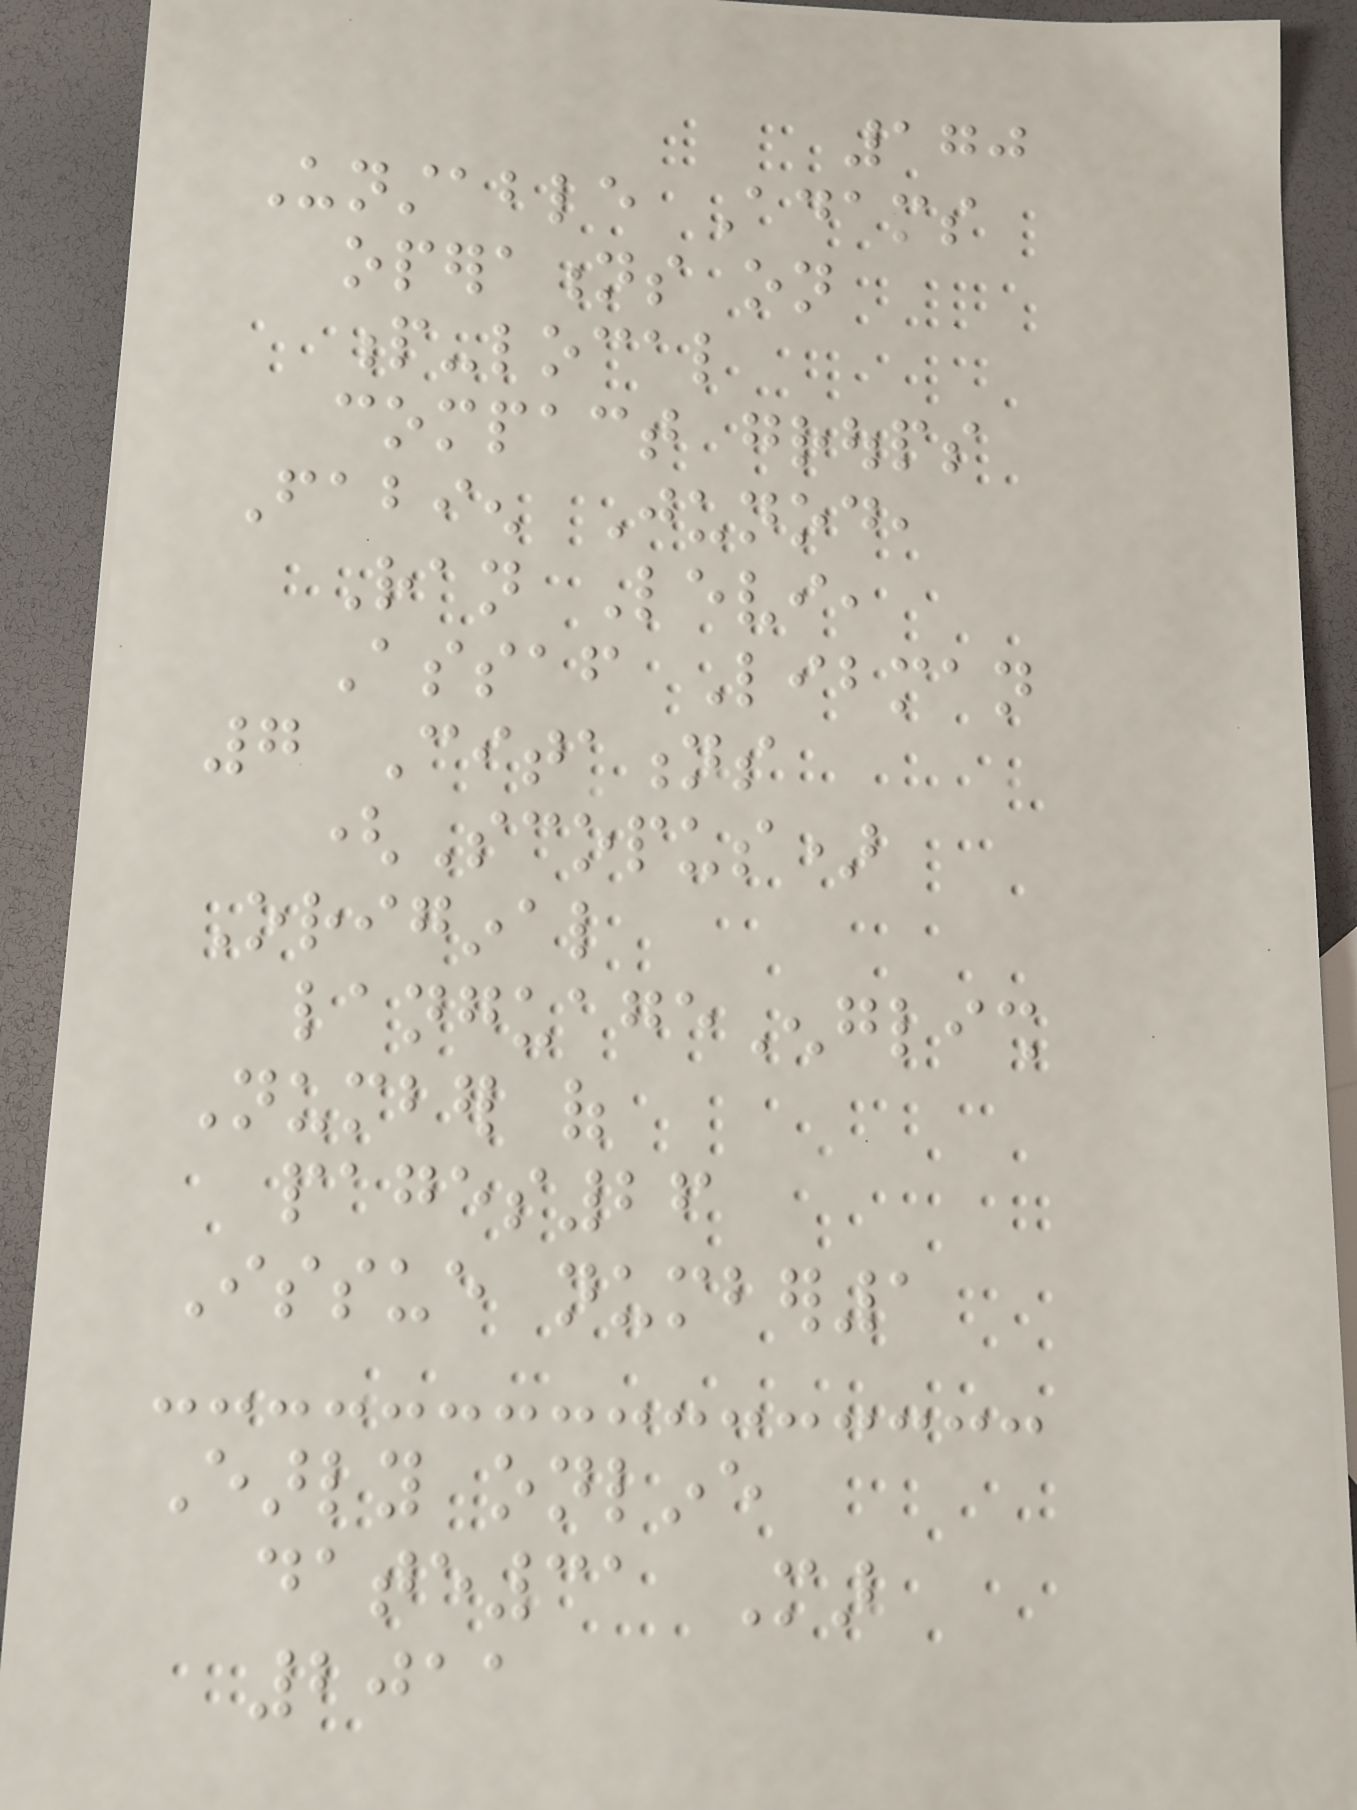170
Unstable Adams
operations on
p-local
compact groups
Fabien Junod,
Ran Levi,
Assaf Libman
7 Citations
(Scopus)
Original
languageEnglish
Number of
pages26
Issue number1
Early online
date31 Mar
2011
